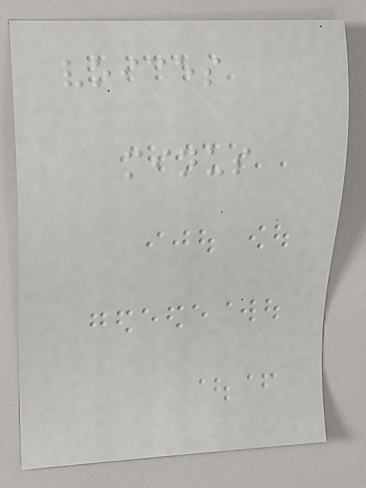voices
minus
